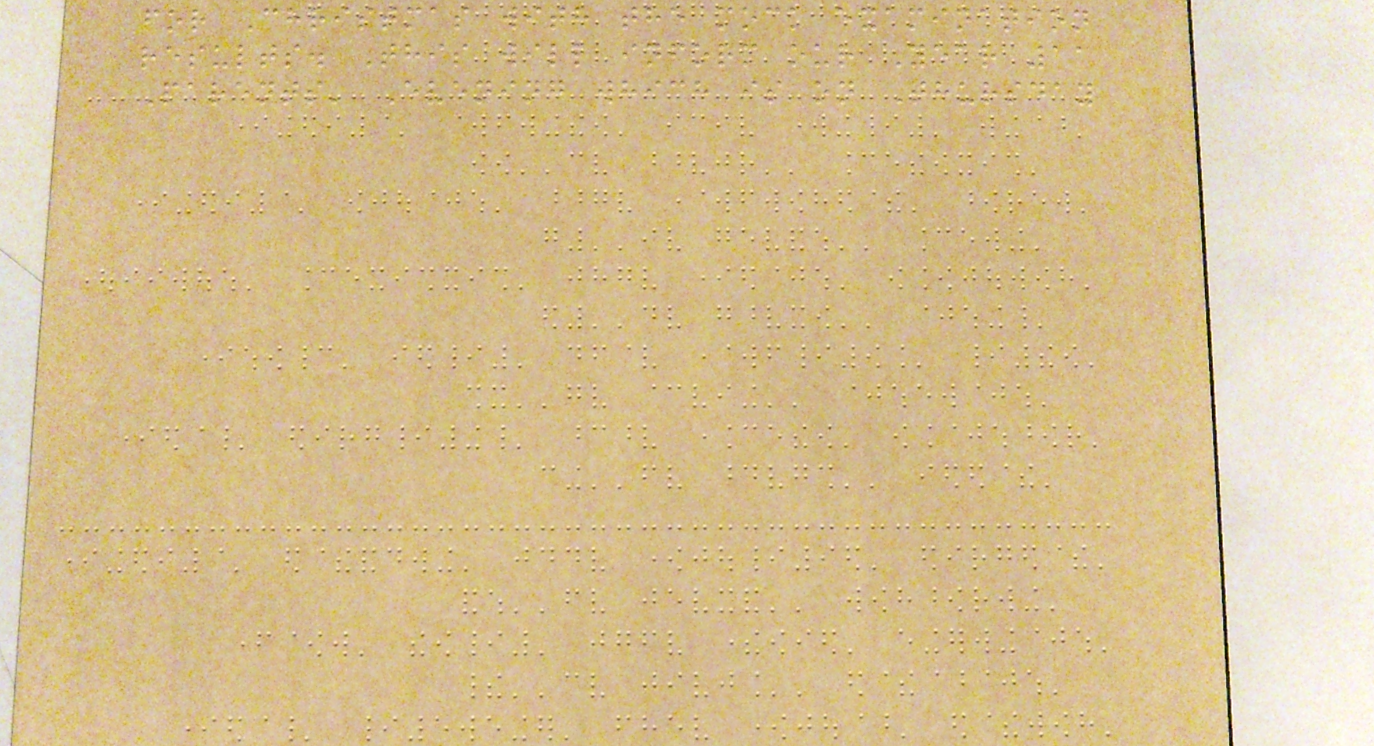for Christmas with the mock examination
results. This will inform our Year 11
Parents' Evening which is on Thursday
